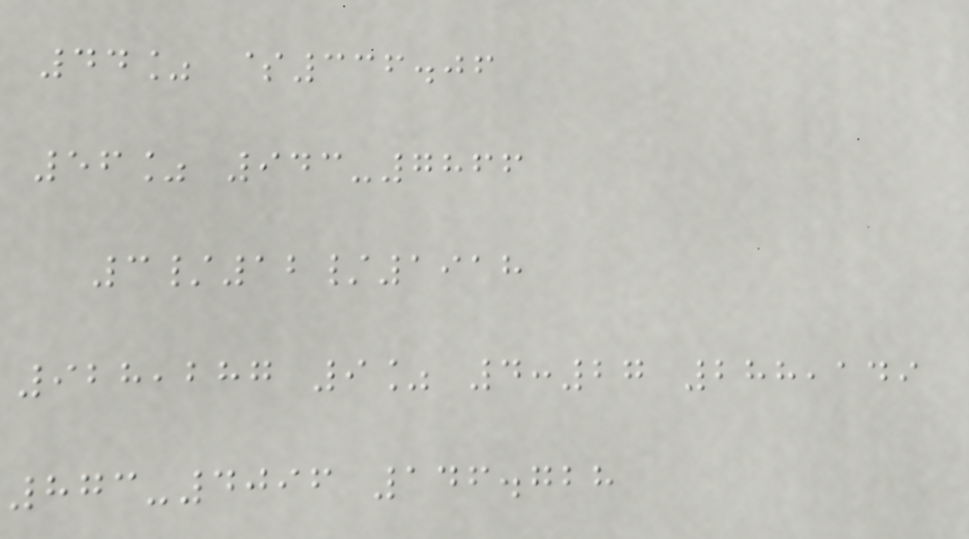44% $336.06
56% 943-7866
3/12/1918
928,287 9% 4:27 288,149
873-4096 146.728
